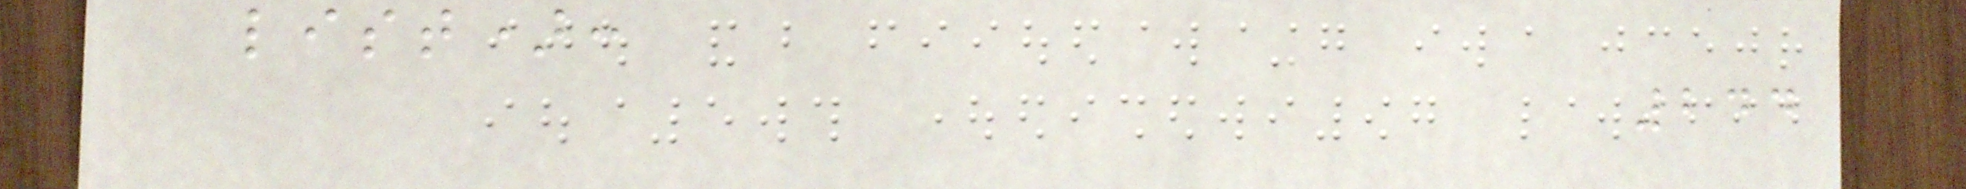list):
244
